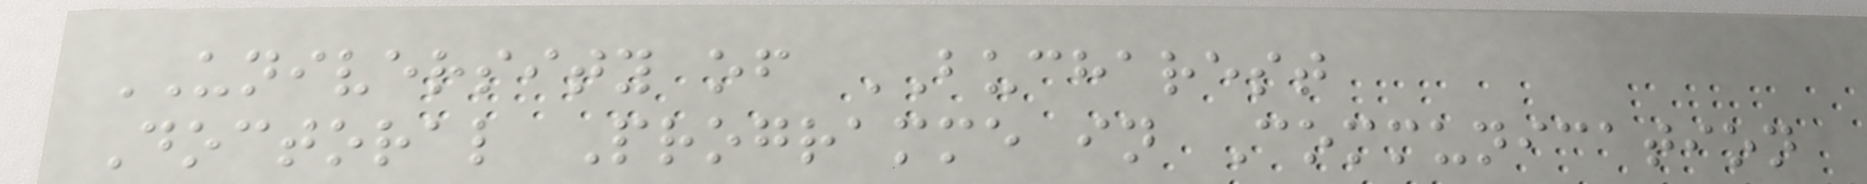UNIVERSITY of BUCHAREST
Doctoral Programme in Communication
